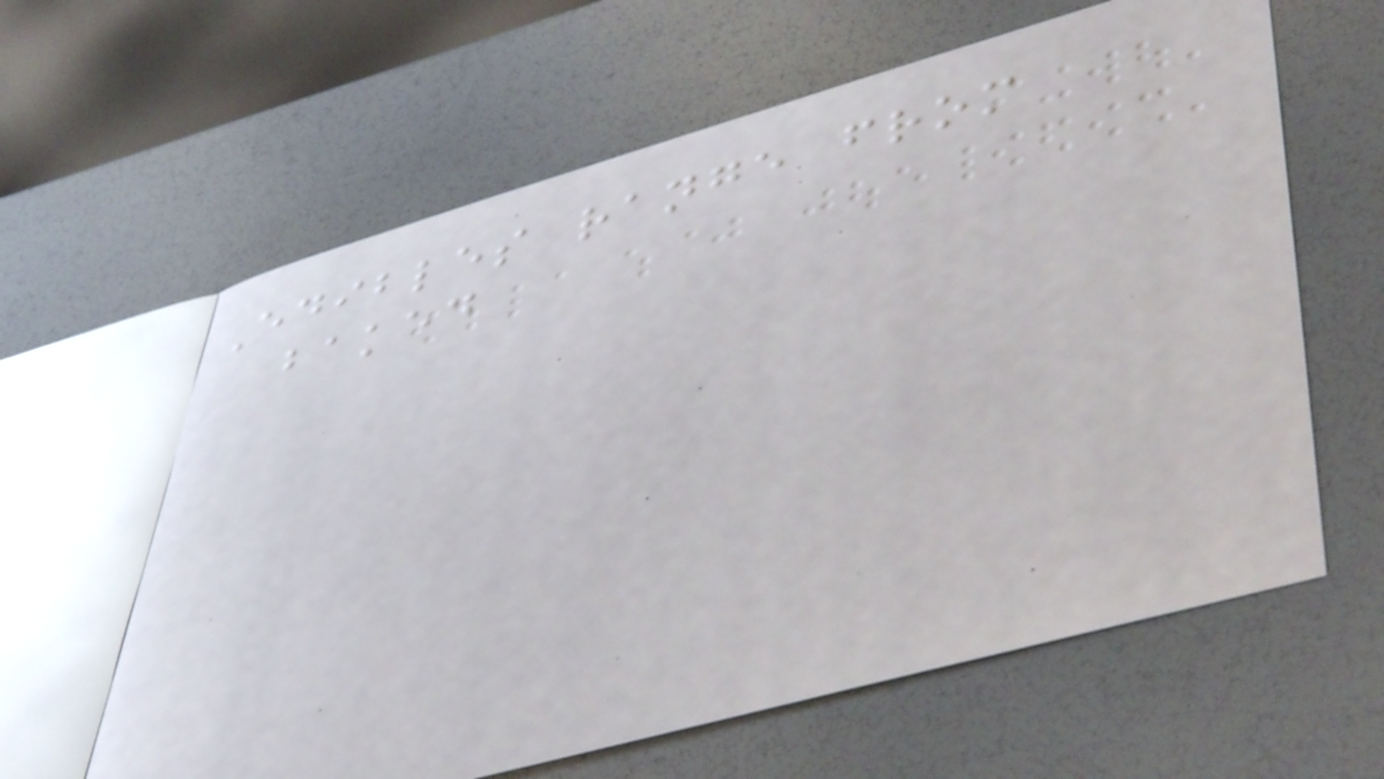Edibles range from
baked
